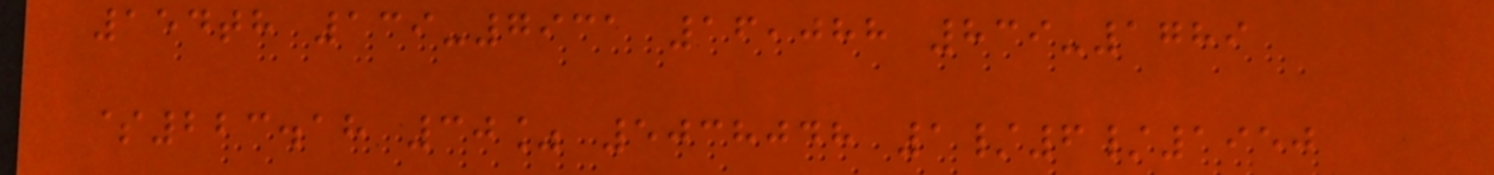154th 139-7931 16,088 839-1789
$223.18 30% 5038048 1/6/1950
